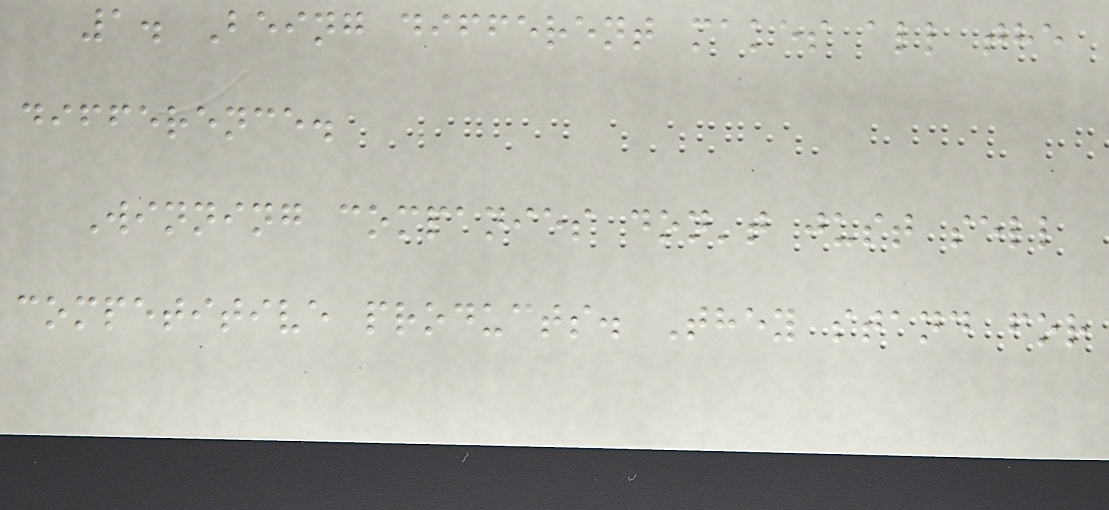1. Being different makes all the
difference.
Winning companies don't just sell
competitive products. They stand for
